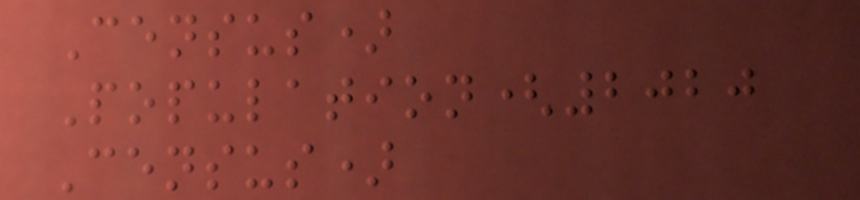Census)
Population(2020
Census)
